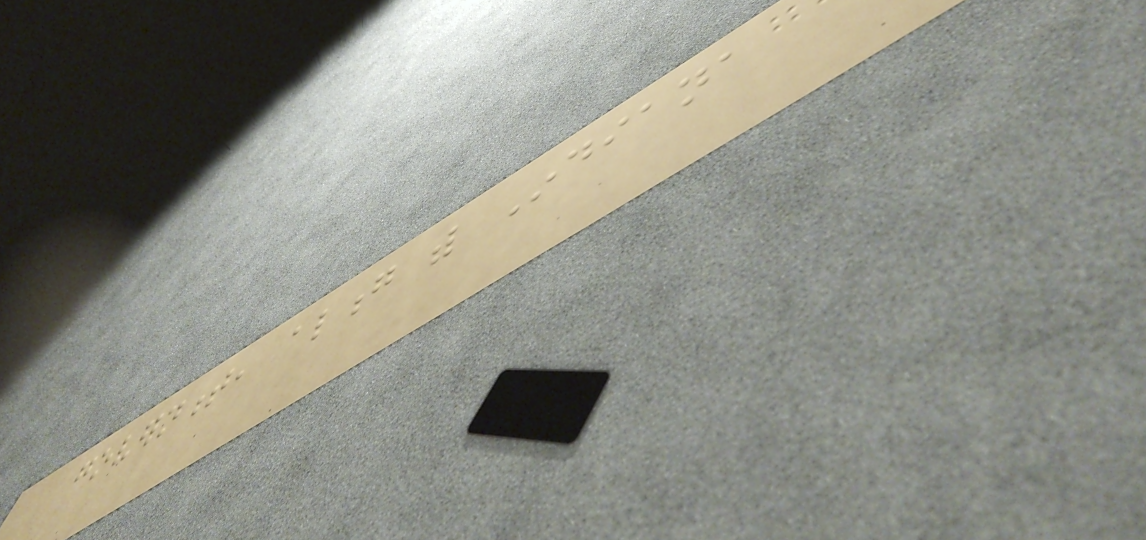government, along with Indiana
